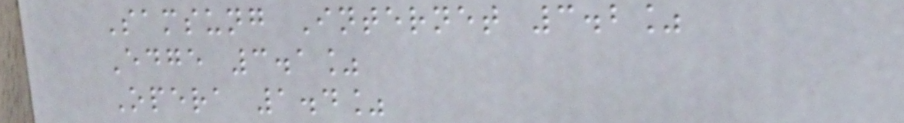Samsung Internet 3.2%
Edge 3.1%
Opera 1.4%
